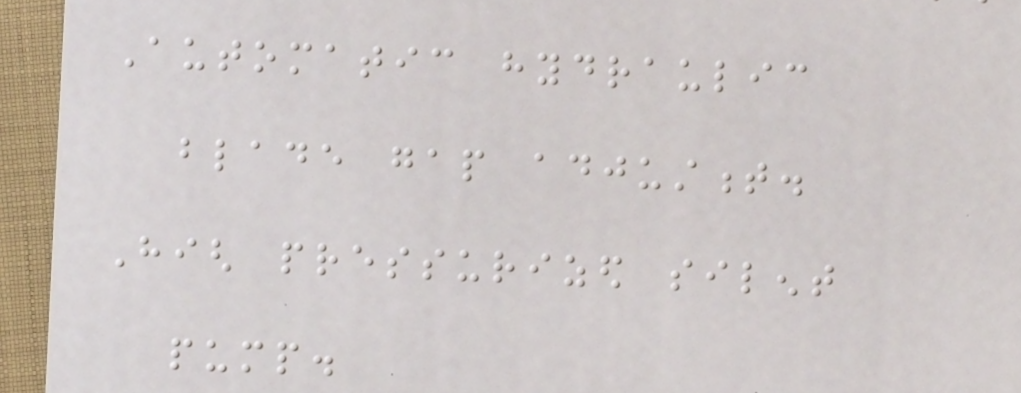Automatic hydraulic
blade gap adjustment.
High pressurized silent
pump.
